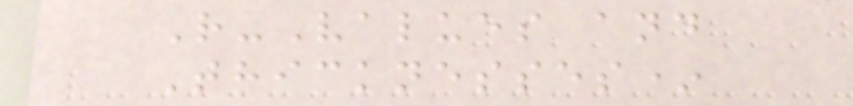R-Values and
Thicknesses*
